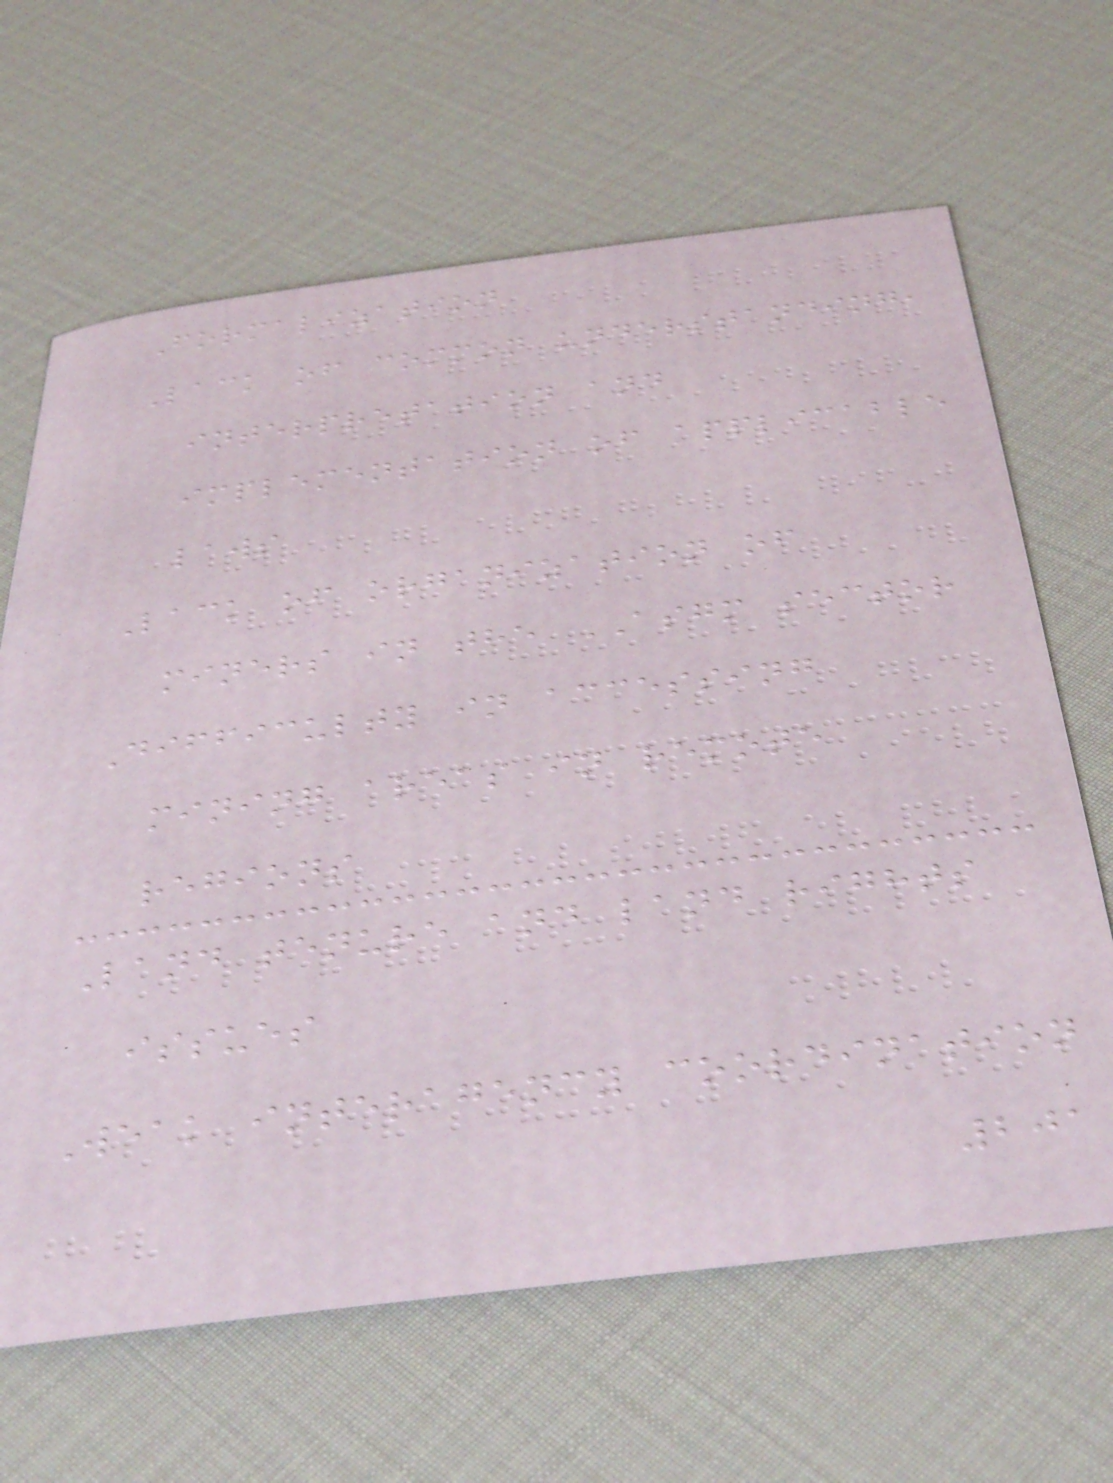Formalization
Lack of common understanding,
interpretation and
implementation of applicable
laws
Lack of organization of
miners in the ASGM sector
Difficulty in accessing
mining areas in remote
regions
Land tenure and land rights
issues
Weak interagency coordination
201
